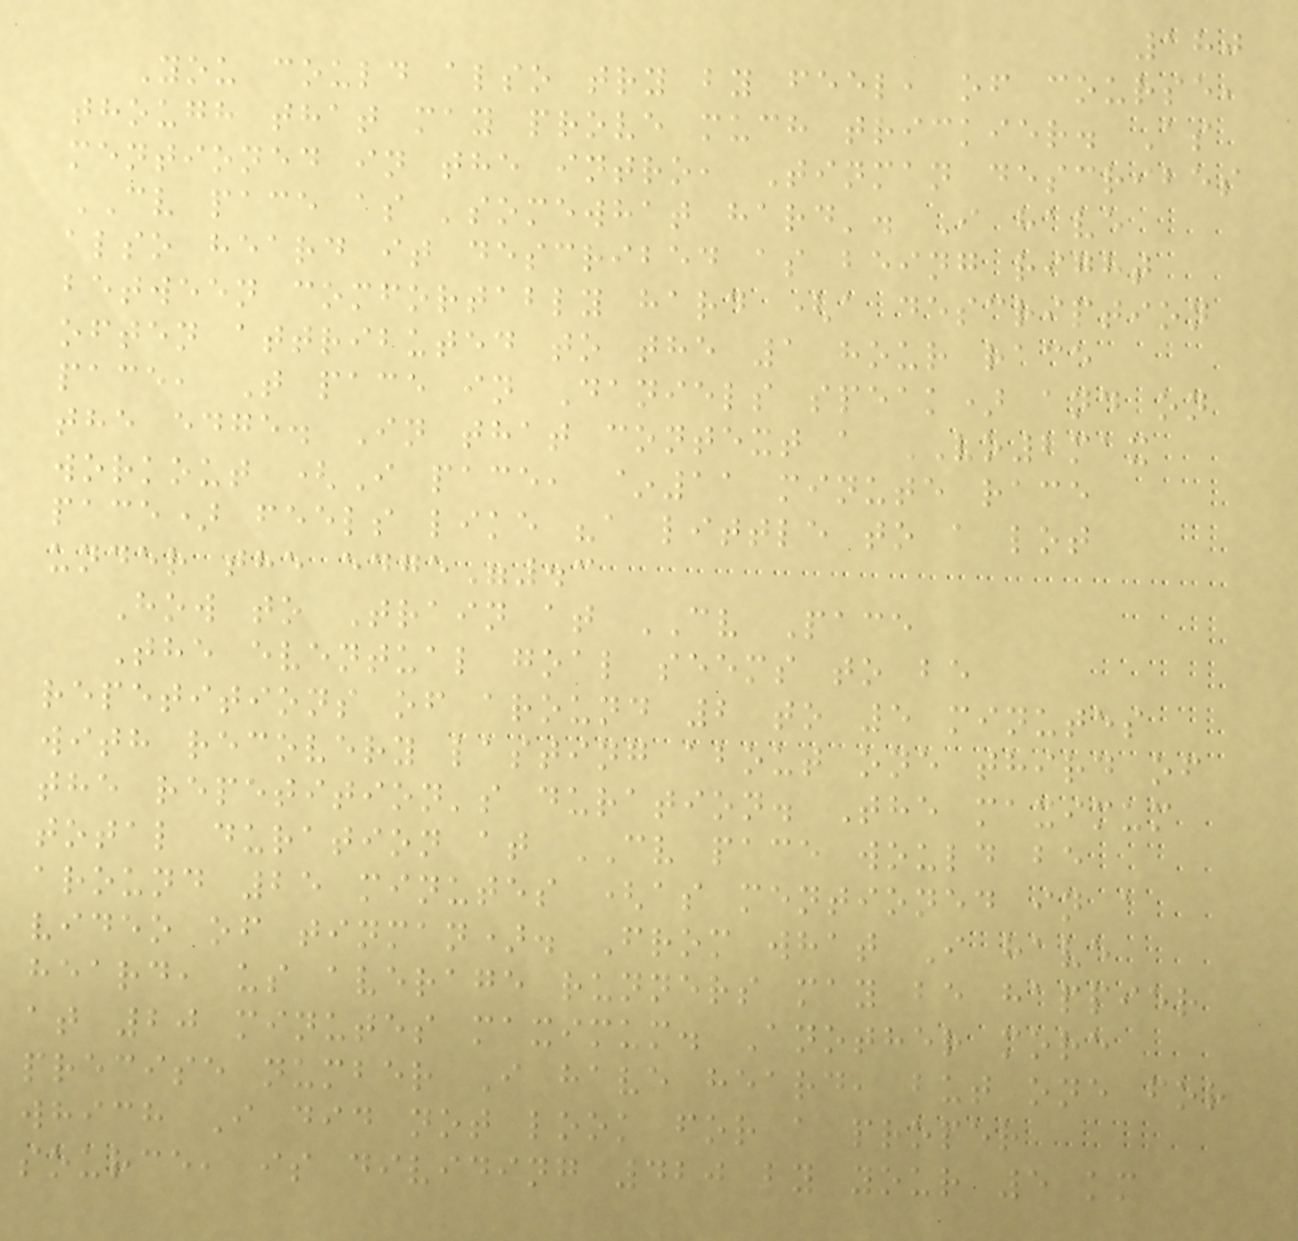180
You could also try by feel, of course,
though that may prove much trickier. As
mentioned in the intro, Tinman describes
CV pace as 'somewhat hard'. I have
also heard it described as being right
between comfortably hard (a description
often attributed to the 1 hour race
pace, T pace in Daniels speak) and on
the edge. In that context a VO2max
workout (I pace, ~11 minute race
pace) feels like "a little to a lot
under the edge".3
How to Train at CV Pace
The eventual goal seems to be
repetitions of around 2 to 5 minutes
with recovery lasting about one third of
the repetition's duration. The maximum
total duration at CV pace would be
around 25 minutes (as mentioned in a
video of tinman). From what I have
heard, us average runners may be happier
at 20 minutes maximum. Another more
precise number I have heard, but one for
which I did not look for a proper
source, is dividing 420 by your 5 km
